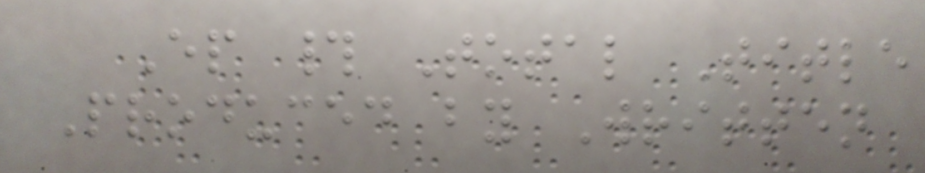Ep # Total Title
Produced by Written
